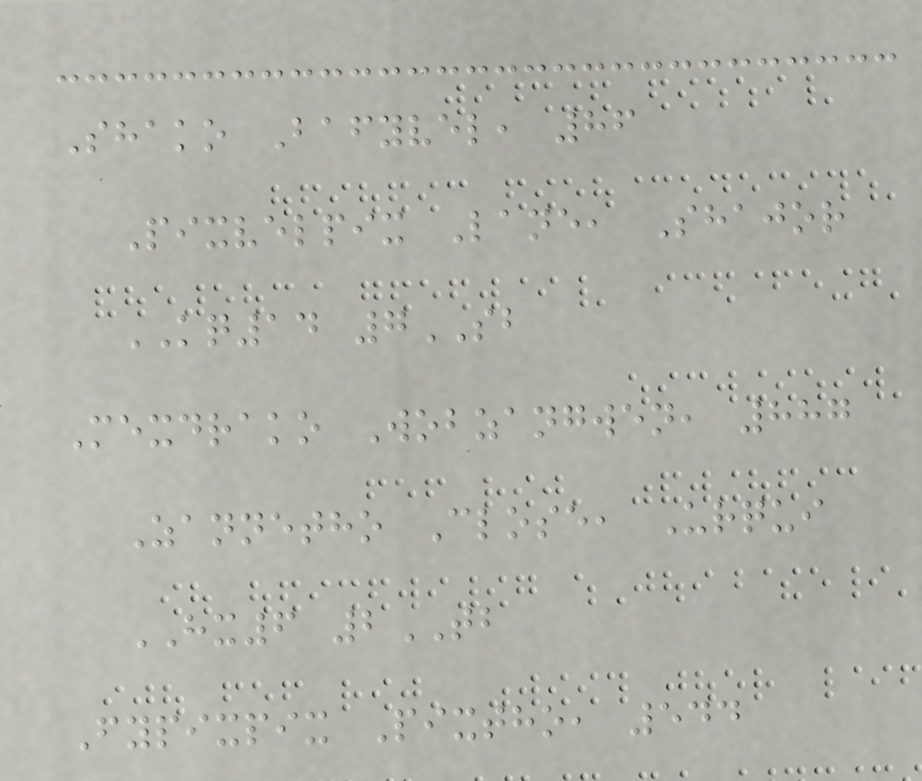Shako Bafyvel, 86
Pixvelpix Lane, Shajor
KQ14 7SB
Mexdrako Wobzangwen, 887
Zannetho Close, Urqui
HX6 2TB
Fypixpix Pixtho, 544
